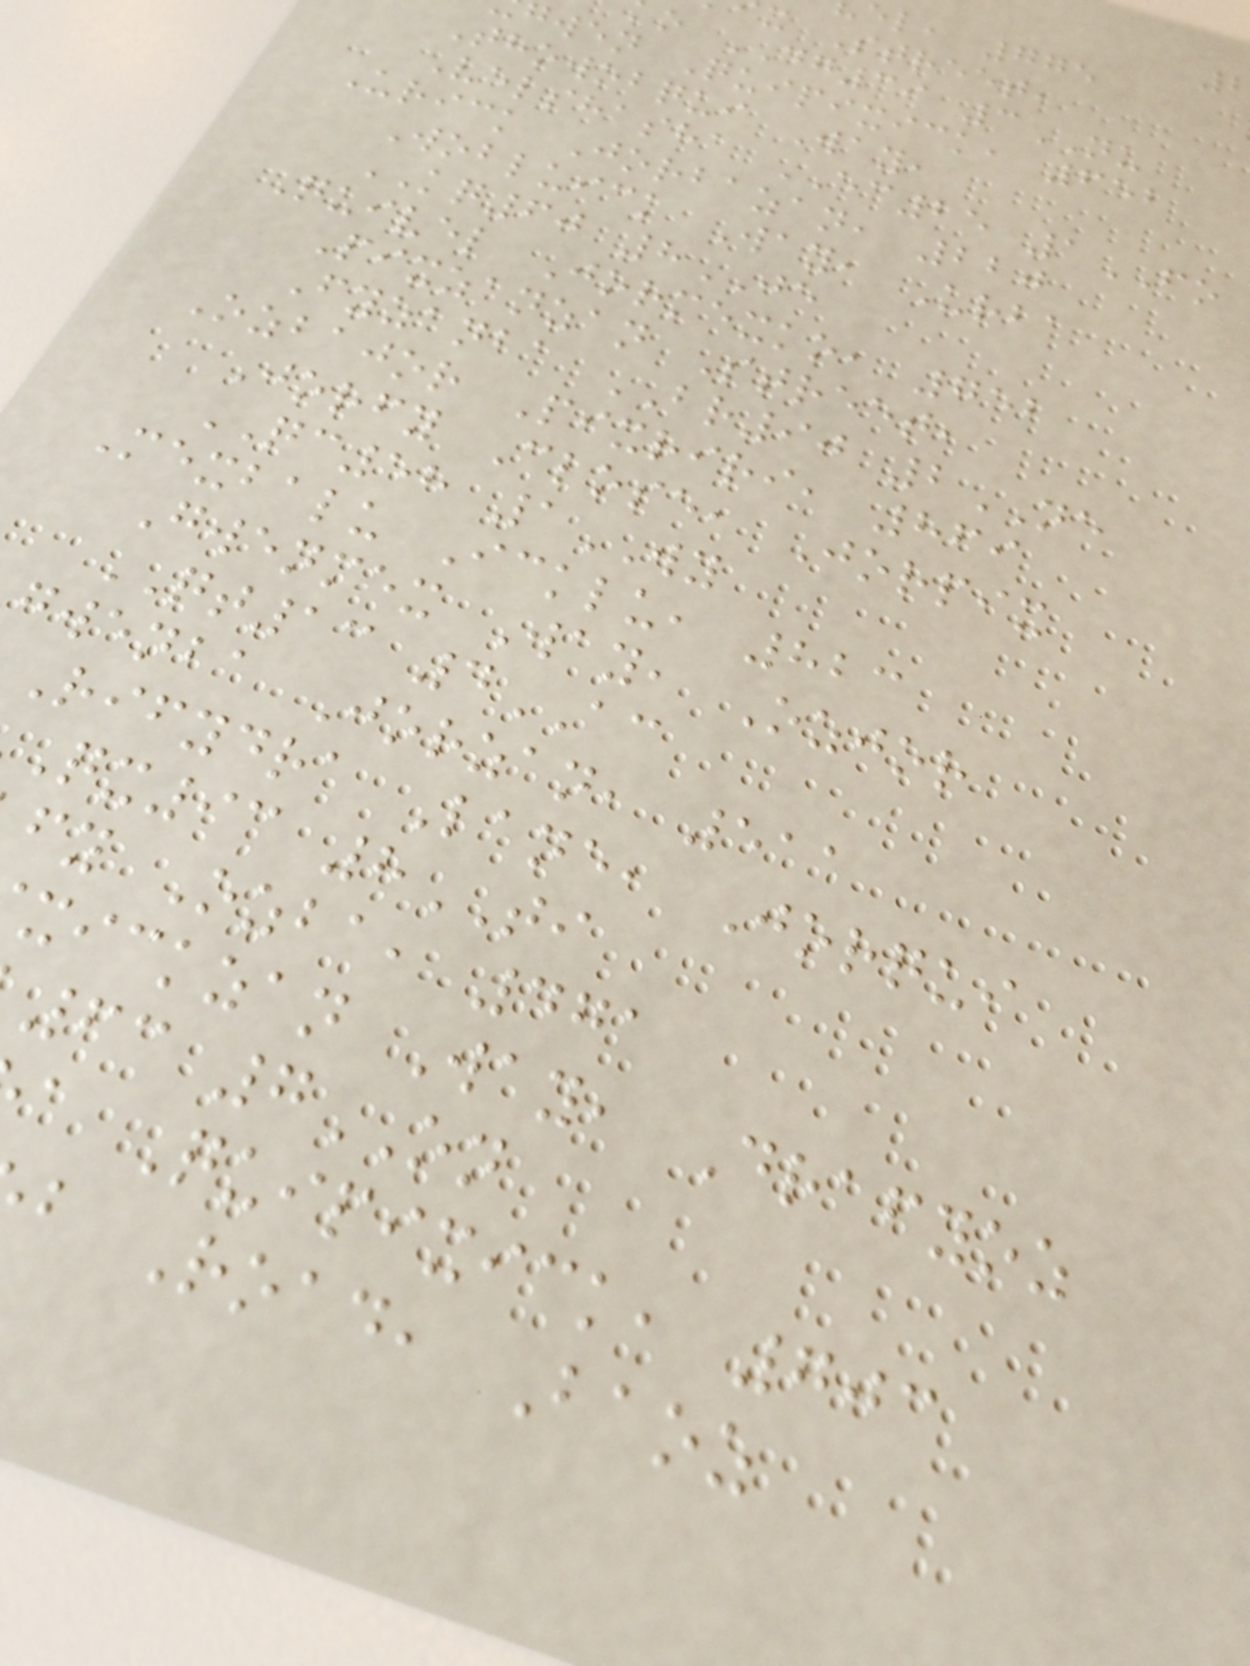el, 775
x Street,
o DG39 3NU
wen Quipixick, 652
Thowobqui Way,
Velshasha EC25 1FO
Urick Jorbazan, 220
Wobluick Way, Urba
KQ60 8JE
Quivel Jormexko, 752
Pixzanzan Street,
Fyzanba BR90 2NE
Ozbajor Pixriri, 869
Jorfy Close, Jorpix
QC58 1WY
Mexbalu Icklu, 823
Gwenmex Way, Ozjor
QT13 4AC
gwenba Jorzan, 511
Rifydra Lane, Jorqui
qx93 8TI
fy Ozba, 471
xickzan Way, Drafyoz
63 7ON
a Quipixick, 703
b Road, Baoz
